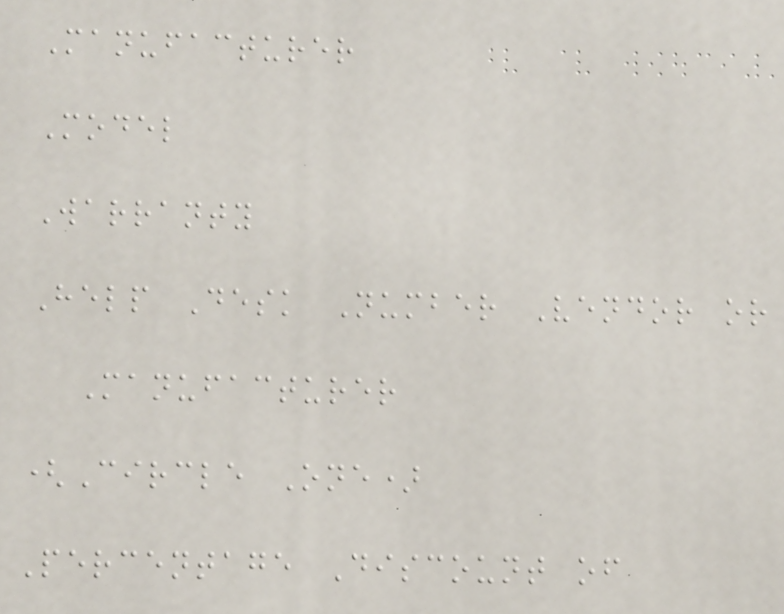Manufacturer
Model
Warranty
Help Desk Number Vendor or
Manufacturer
(Circle One)
Percentage Discount of
